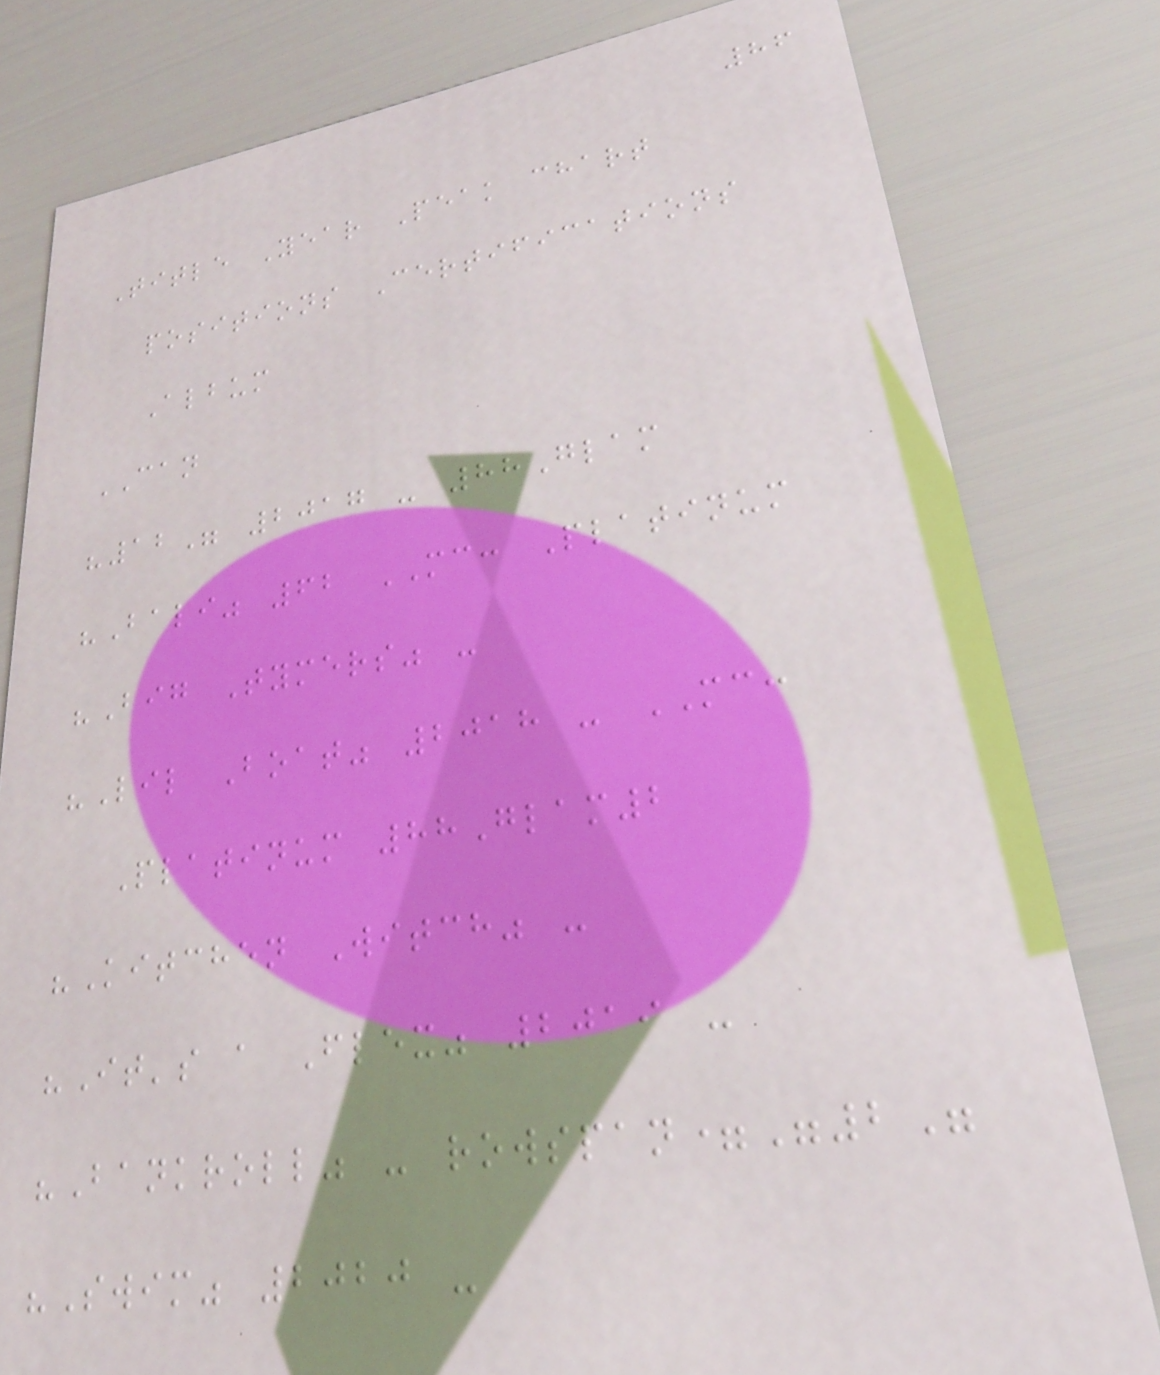86
Title Year Peak chart
positions Certifications
Album
CAN
"12" 2017 - 88Glam
"Bali" 62 MC: Platinum
"Big Tymers" -
"Lil Boat" 2018 - MC:
Platinum 88Glam2
"Kitchen Witch" -
"It's a Flex" 2019 -
"Bankroll" - rowspan="2"
"Swim" 2020 -
